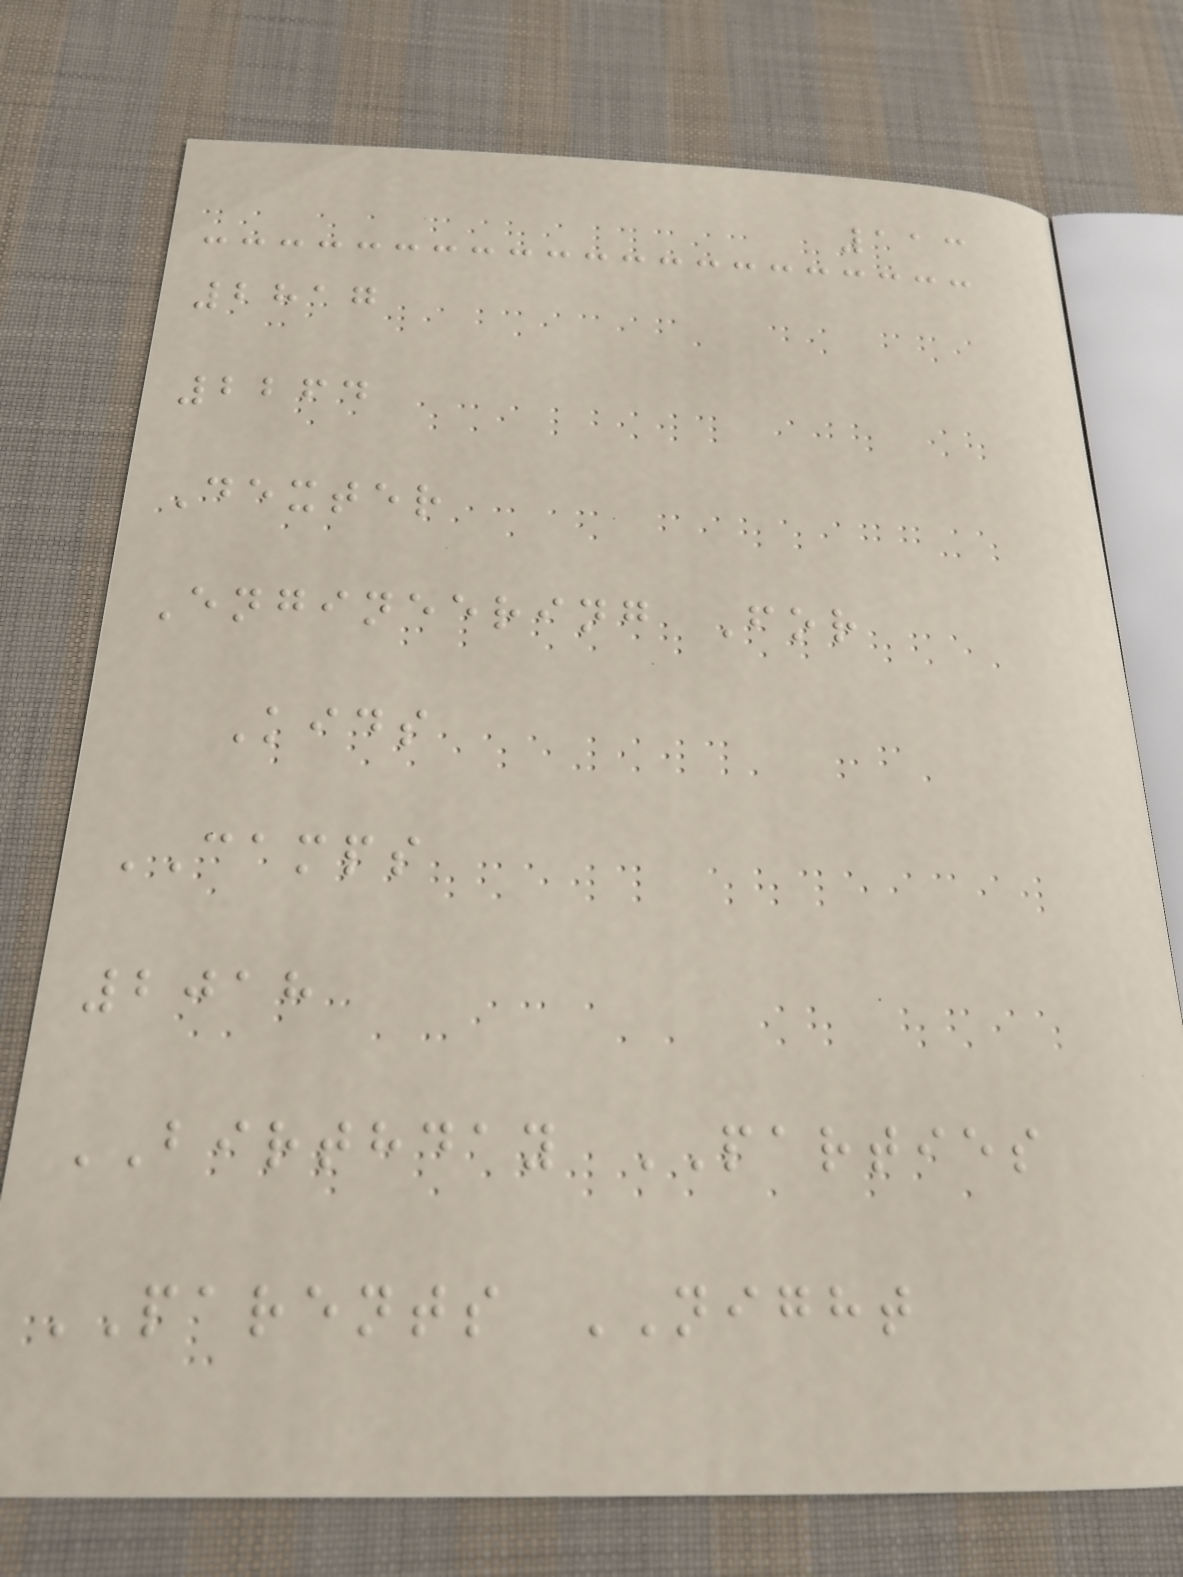113
2817
2264
Dexter
Engineering For
Kids
CAMPS
2018
BIRTHDAY PARTIES
PARENTS NIGHT
